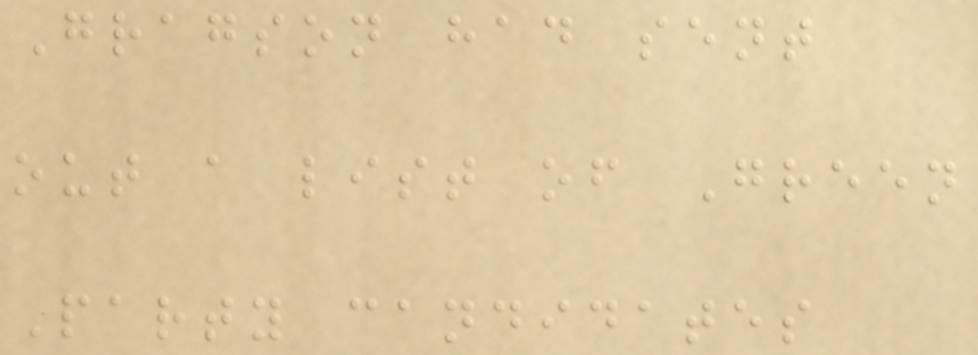Gragson had sent
out a list of Green
Party candidates
